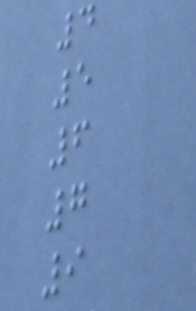4
5
6
7
9
